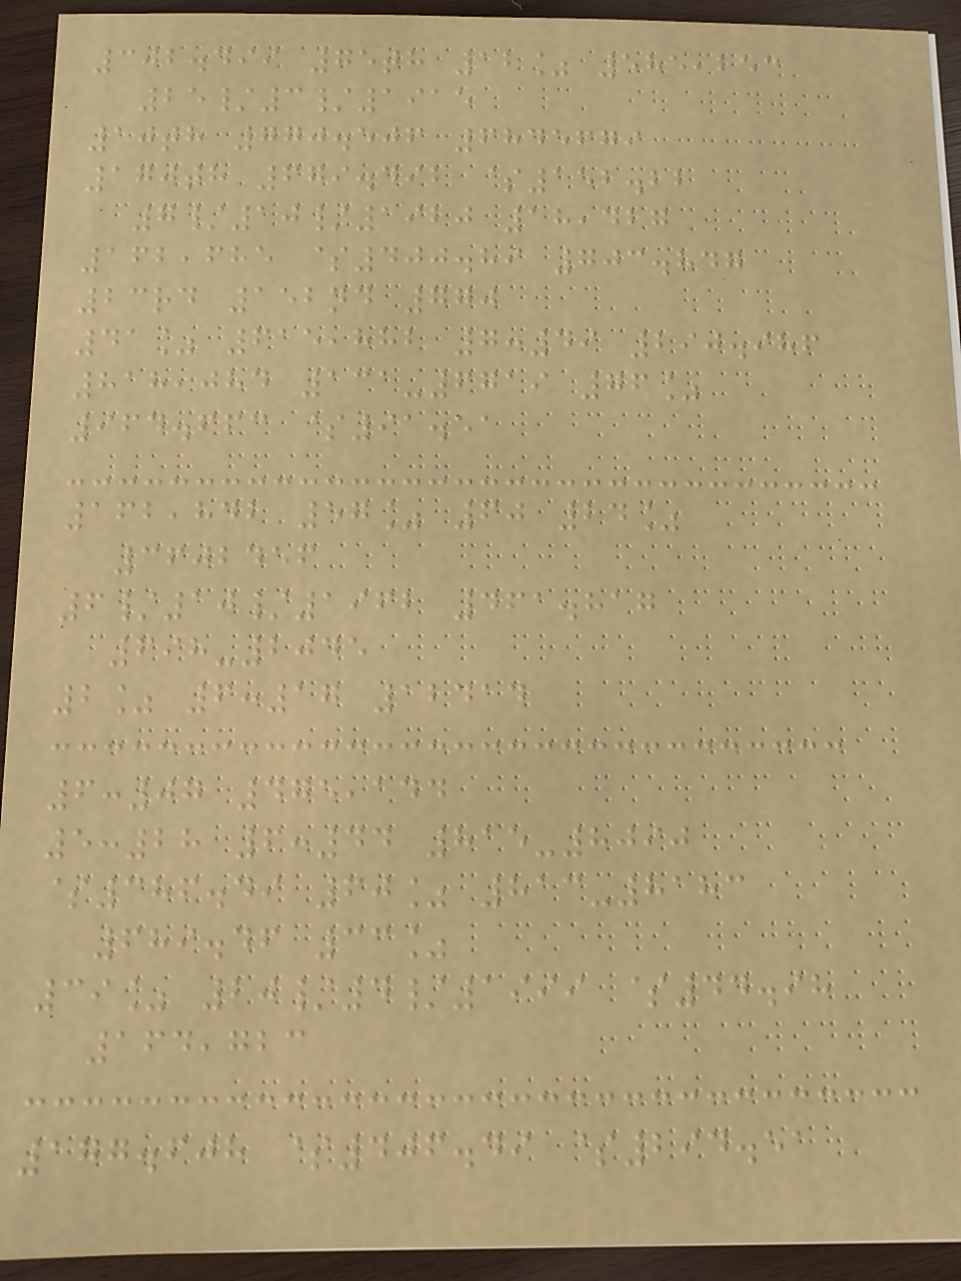302.499 75th 12% 585,253
25/3/1915
10th 770.506 6845679
170th 679.492 $152.22
7/10/1920 18,427
162,685 $400.89 703.847
23rd 152nd 770
41% 615,882 7:49 290.986
818,084 131-6719 76%
964.663 $91.51
162,842 57% 60 24%
3602456
6/10/1962 461.817
698-2045
2% 6:17 12414
6:07 475,144
5:28 6:44 815-8090
$386.49 60% 813-8183
689.46 33%
39% 20/4/1999 $44.98
164,723
177.608 $406.49 $294.51
